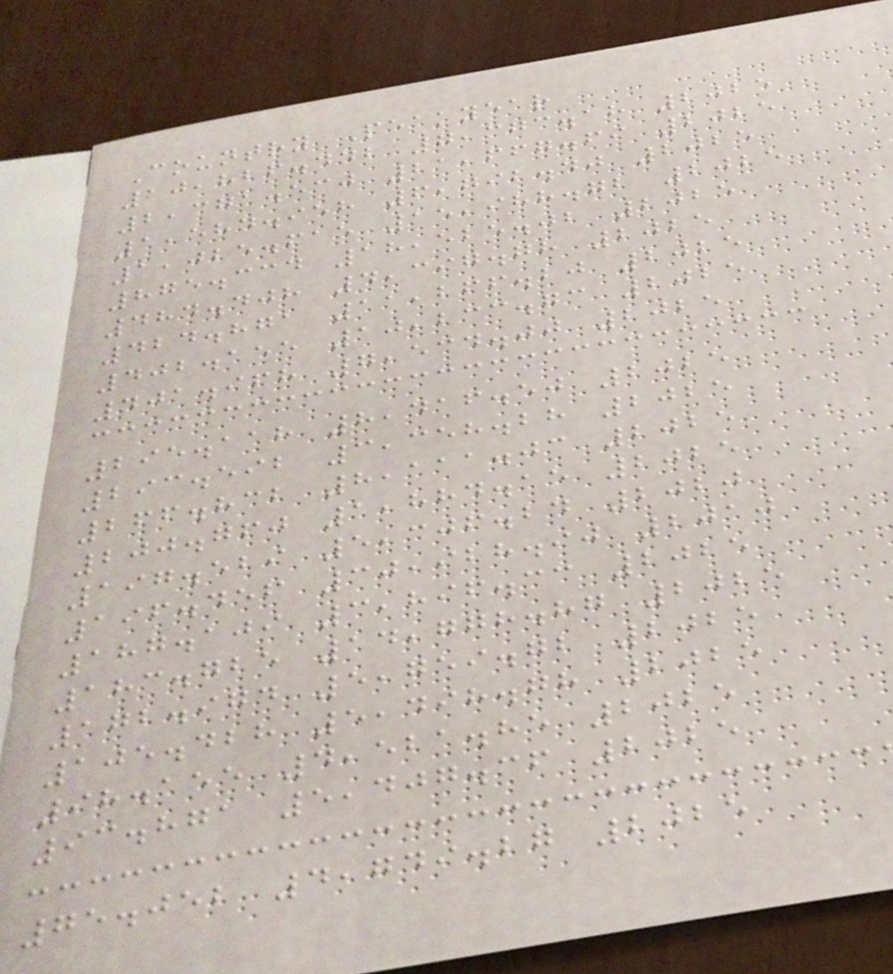Country Peakyear
10,826.442 7,373.18 2025
2,371.530 21,667.69 2025
1,584.958 6,792.40 2025
1,025.615 15,988.72 2025
875.334 18,525.02 2025
484.408 4,397.78 2025
424.871 11,266.20 2025
402.155 10,233.73 2025
401.968 7,534.00 2025
295.118 8,416.50 2025
293.592 3,358.28 2025
266.832 8,111.03 2025
200.760 1,884.15 2025
197.529 5,306.24 2020
196.456 30,928.90 2010
187.109 3,896.33 2025
183.725 14,778.87 2025
172.974 5,759.72 2025
105.428 5,498.78 2025
98.155 4,521.85 2025
93.871 5,407.36 2025
75.052 4,749.27 2025
